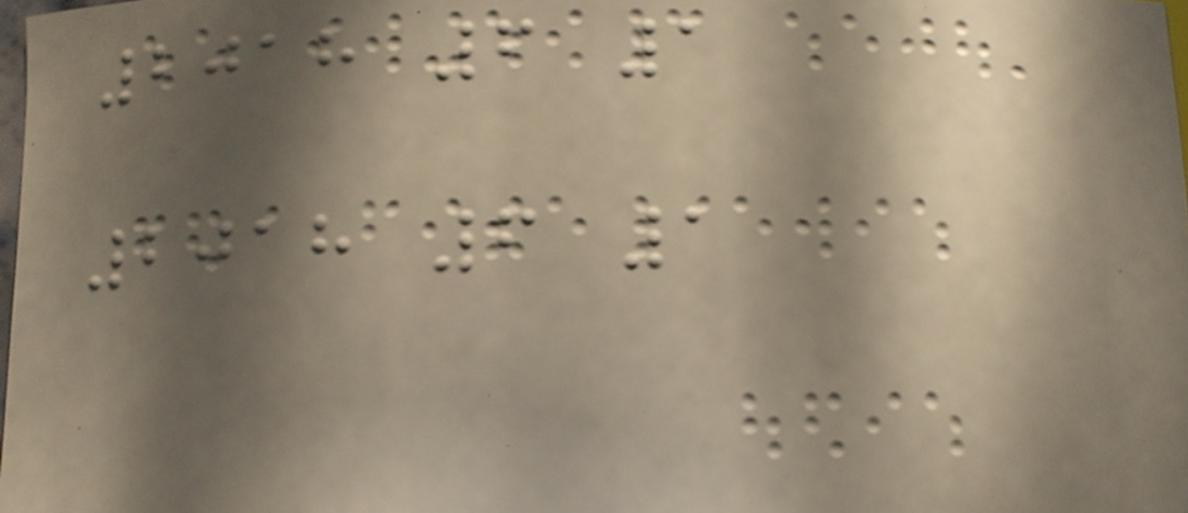2018 6 1
2018 6 1
